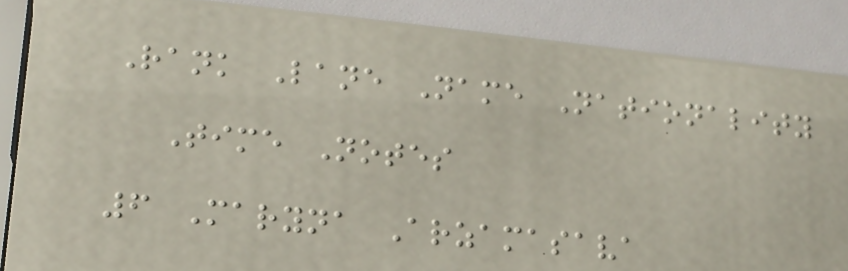Rank Lane Name Nationality
Time Notes
6 Maryna Arzamasava
